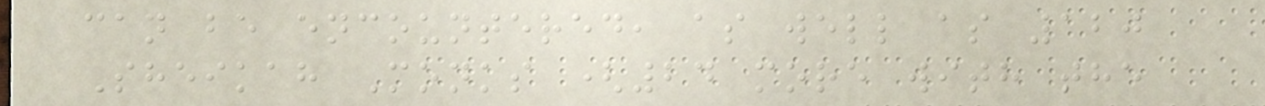can be encountered, as well as 120
Sheikah Monks (24 more with the
